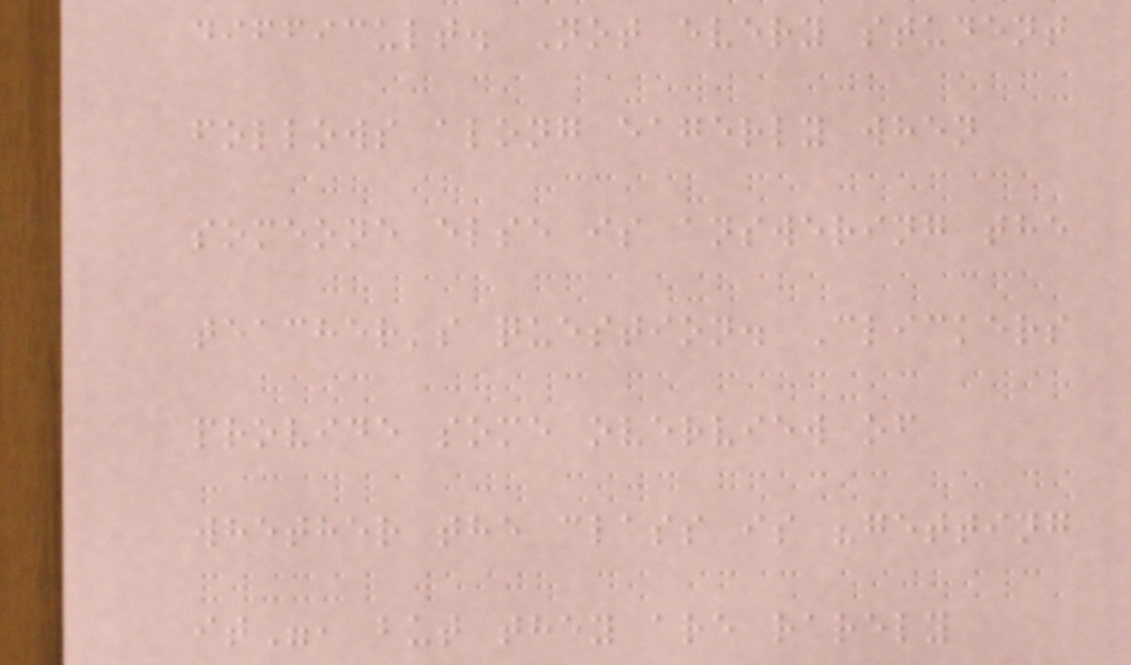difficult. Not every student
follows along eagerly when
someone else is answering the
teacher's question. Clickers
provide some overview of
whether the class is "getting
it", but they are rarely
